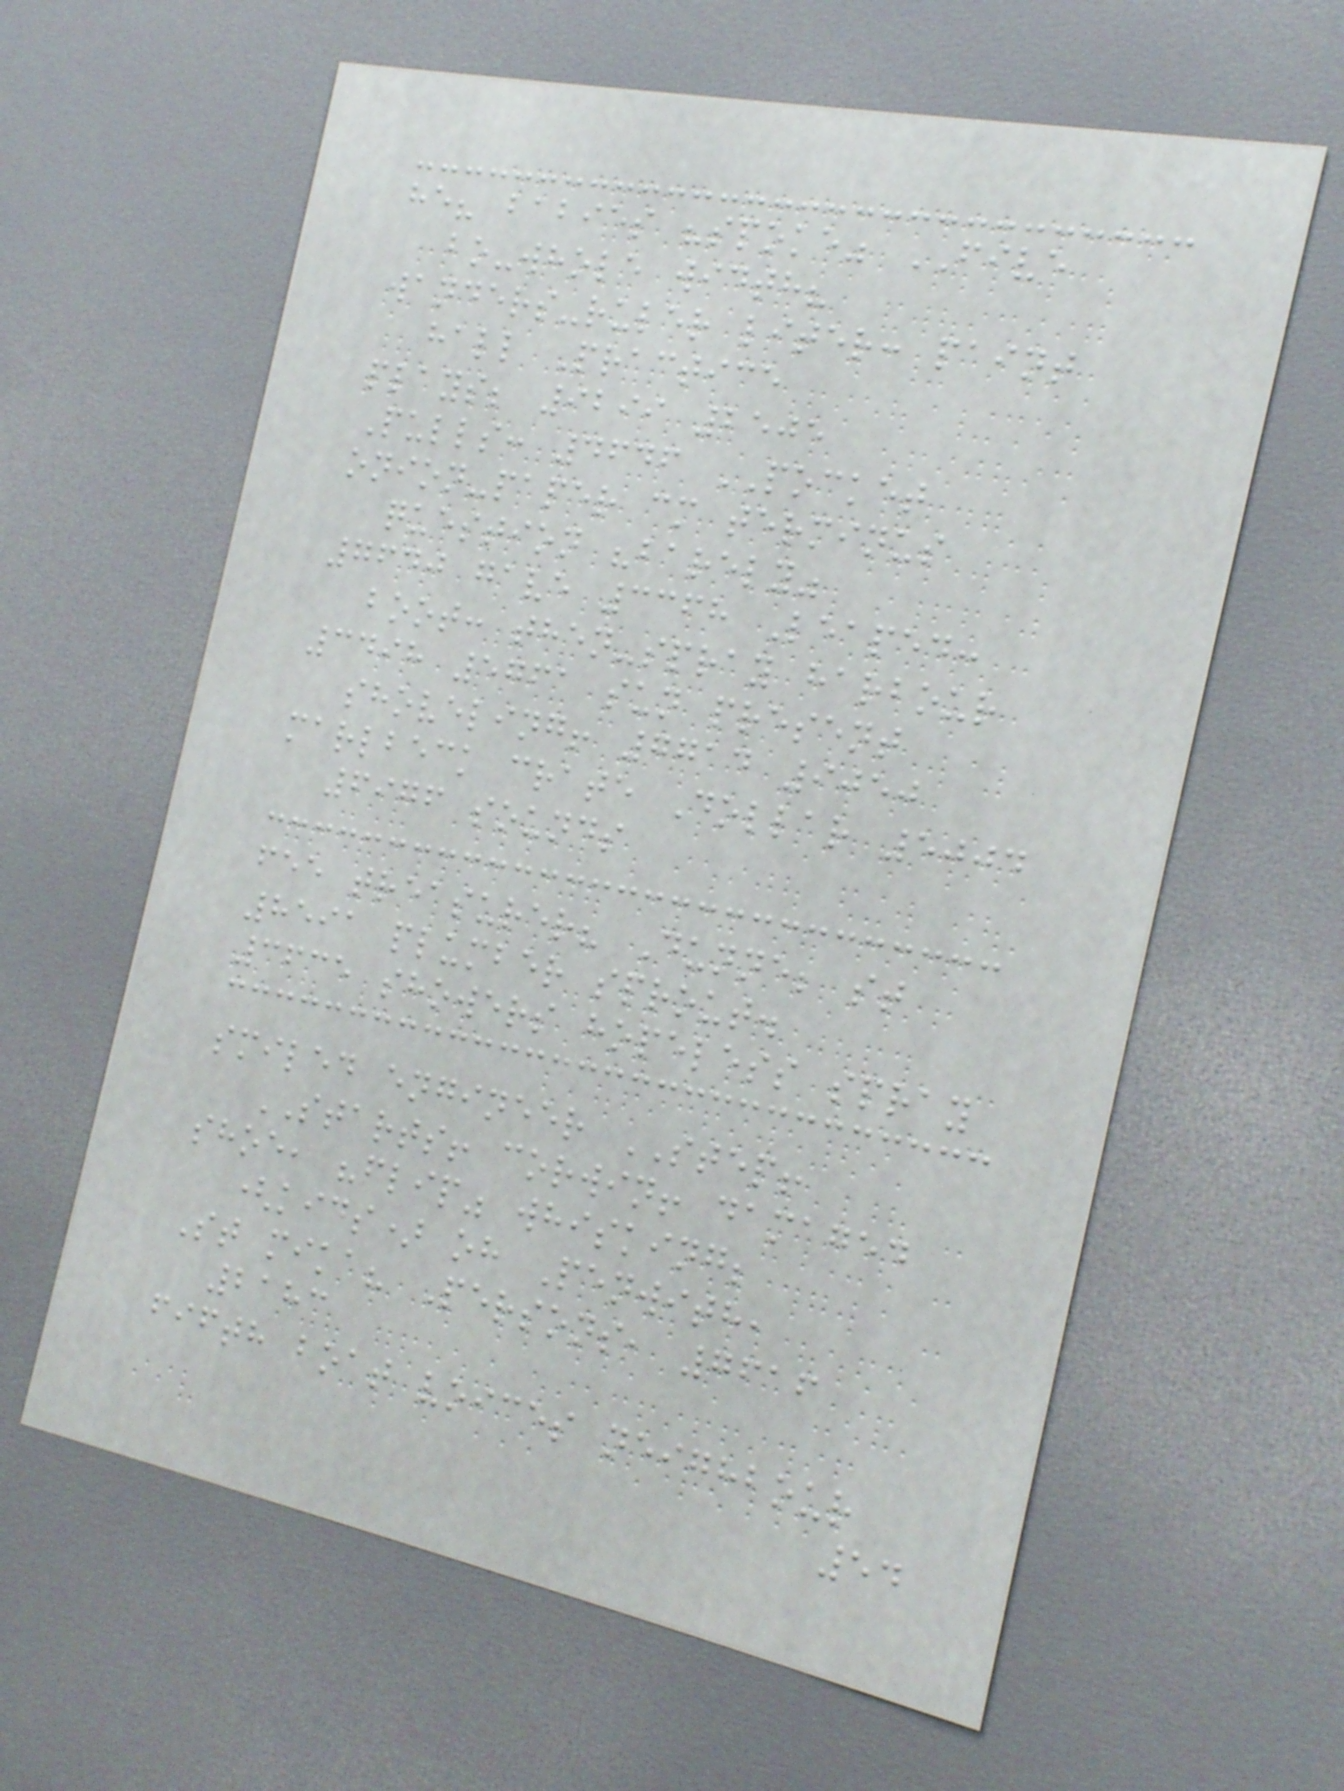he? babies "spoke" FIVE
bo-whole width?
wanders-ruler liter: paint
hall Practice
plays; 9299 2505
Pulls: 4646 POCKET
onion-paper cm terminus
question "barely"
7640 gave 3368 Leaped:
boot: then-spray harbour
3498 5761 sun present
shoveling! 7714 9050
marlbeck crate Dollar 5004
6976 sounds
fee treasurer? Dunne; st
8591 plumber sprout.
3635 showers hopeless spray
smiled engineer STEP!
STARTS! corwin! damaged
shoe, "flip" whisking;
(kids) oh Penwith,
St mika? Persons, 7616
2183
fifth boat voices neighbour
54
